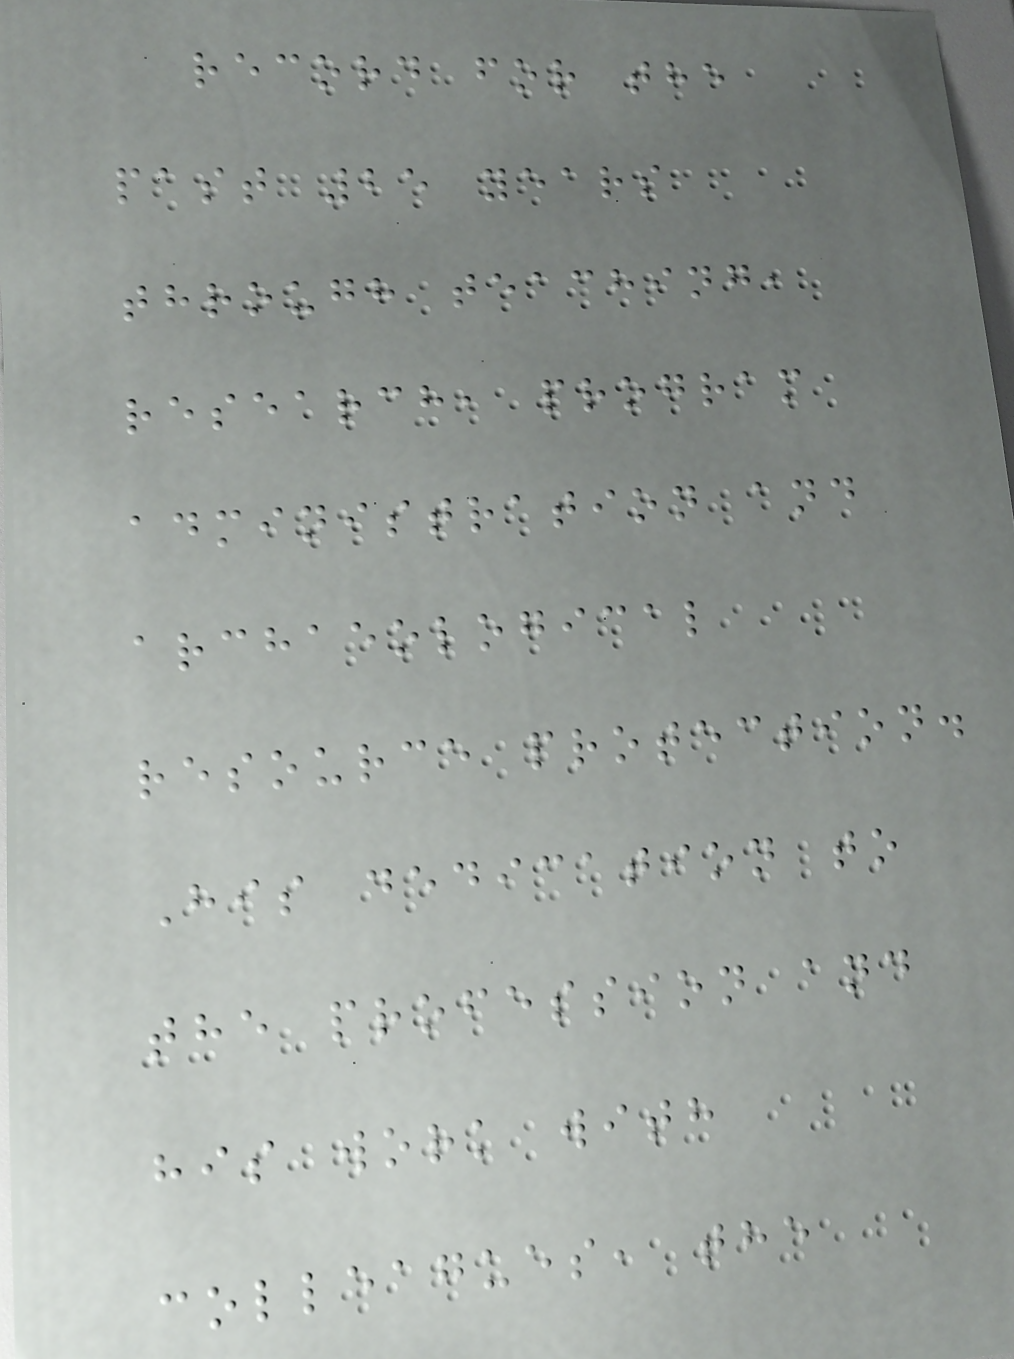record for the
past 25 years
through teaching,
research, program
administration and
archaeological
resource protection.
His dedication to
the profession and
his work with
colleagues, the
